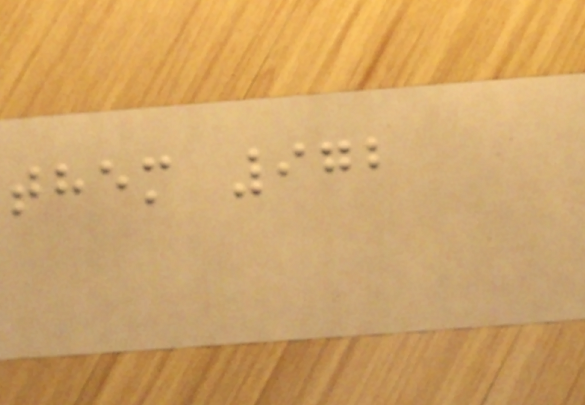them 972
